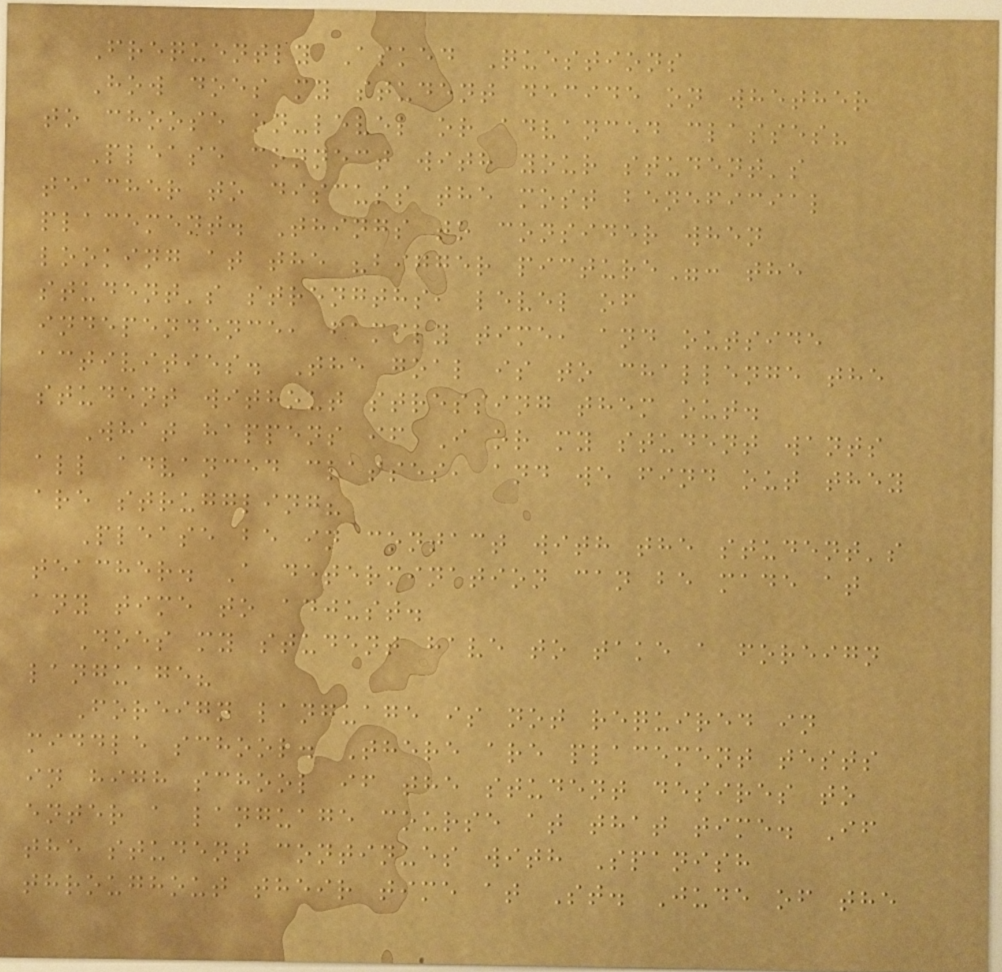Frequently Asked Questions
How does my student decide on whether
to choose on-level or advanced classes?
Please connect with your student's
teacher to discuss the most beneficial
placement. Things to consider when
looking at the "bigger picture": the
student's strengths, level of
independence, family time, and outside
activities. The goal is to challenge the
student without stressing them out.
What happens if I or my student wants
all advanced classes, and we find out they
are struggling?
Please be in contact with the student's
teacher. A determination can be made at
any time to adjust.
Does my student have to take a foreign
language?
Foreign language is not required in
middle school. There are placement tests
in high school if the student desires to
enter a language course at that time. If
the student continues with Spanish
throughout their time at St. Jude of the
